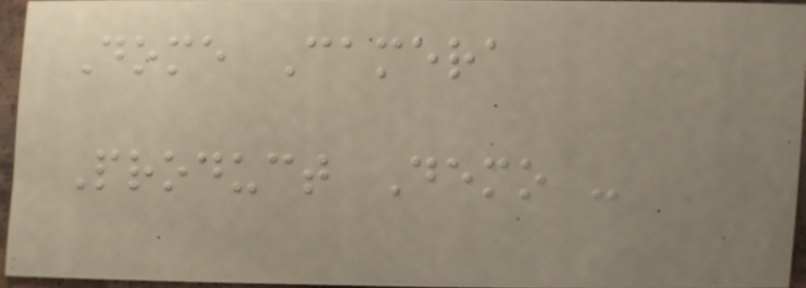Dome Camera
Product Demo -
